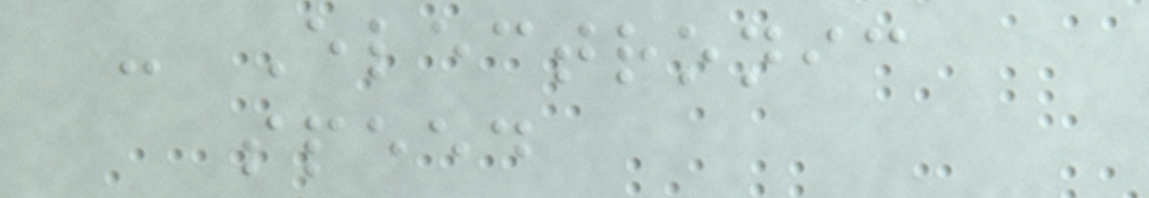- Electronic
speed
